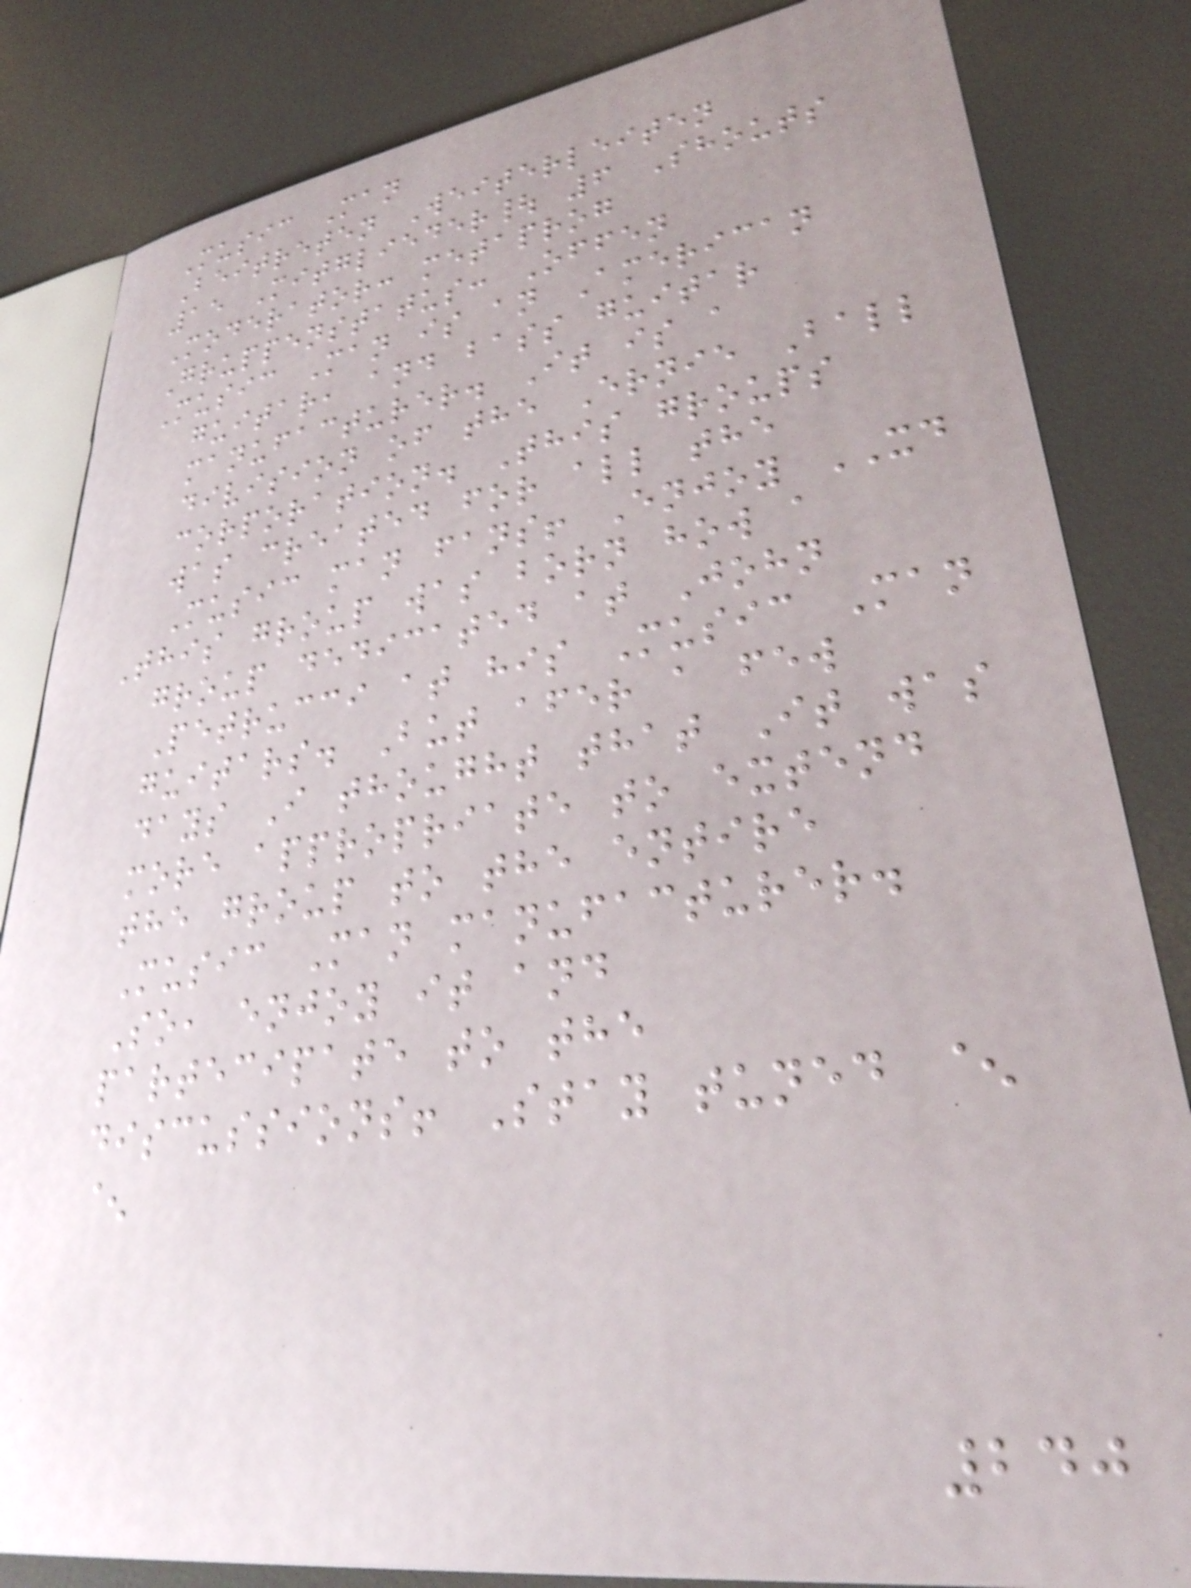Music Man
Beitreten Weiterleiten
15 Mitglieder| 6 Shouts
Moderator: metaprog
Gruppenstatus: Offen
Music Man is an American
guitar, and bass guitar
manufacturer. It is a
division of the Ernie Ball
corporation. This groups
was created for all the
Music man fans! Enjoy XD
This group was born how a
group dedicated at John
Petrucci at his Music Man
guitars. But afer a few
days I thought that It was
more appropriate to extend
the group to the entire
Music Man manufacturer.
So, enjoy it and
partecipate to the
discussions! Stay tuned ^
^
240
